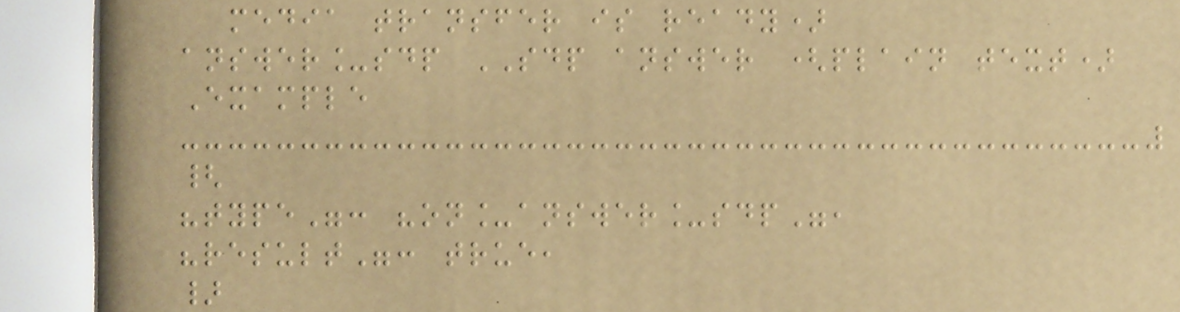media transfer is ready)
answer_sdp SDP answer (plain text)
Example
{
"type": "on_answer_sdp",
"result": true,
}
